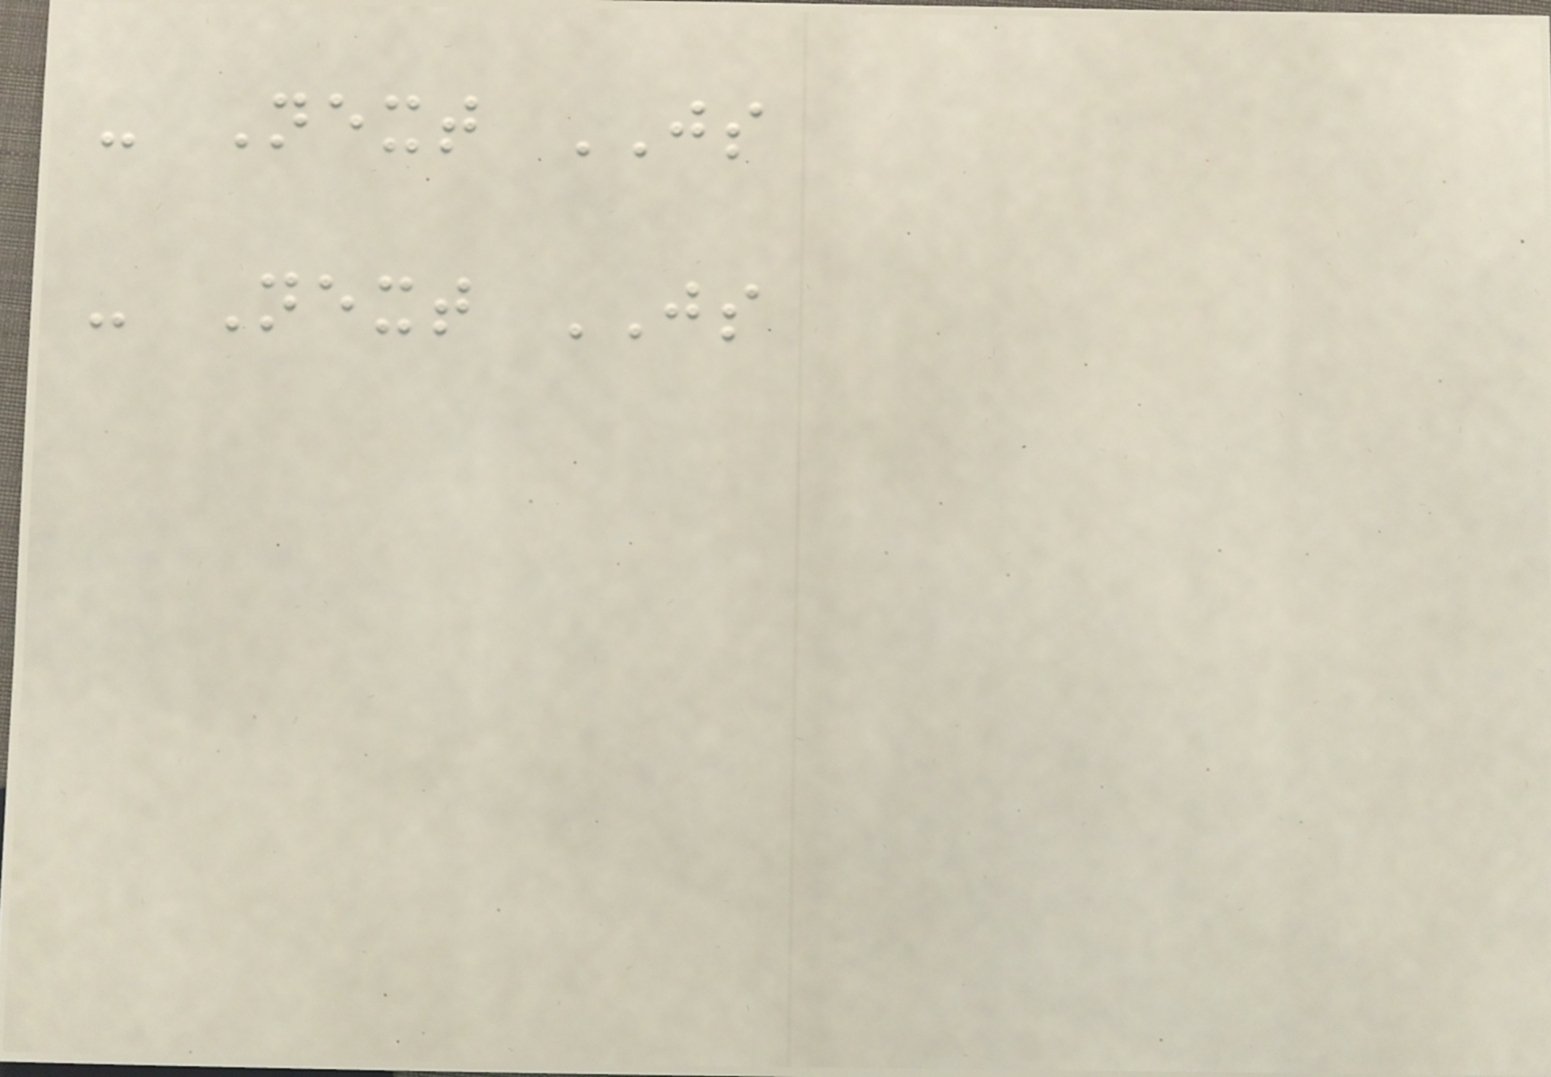- Next JS
- Next JS
